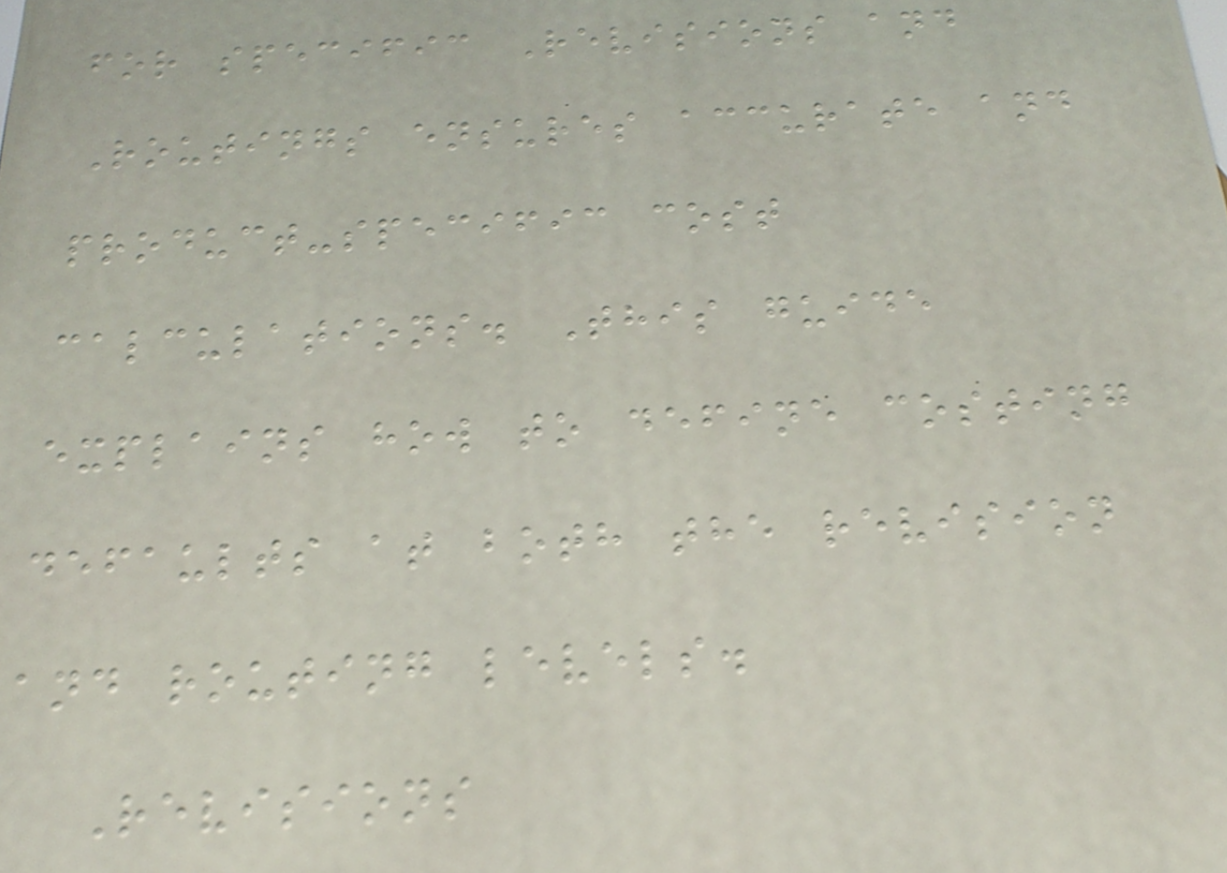for specific Revisions and
Routings ensures accurate and
product-specific cost
calculations. This guide
explains how to define costing
defaults at both the revision
and routing levels.
Revisions
